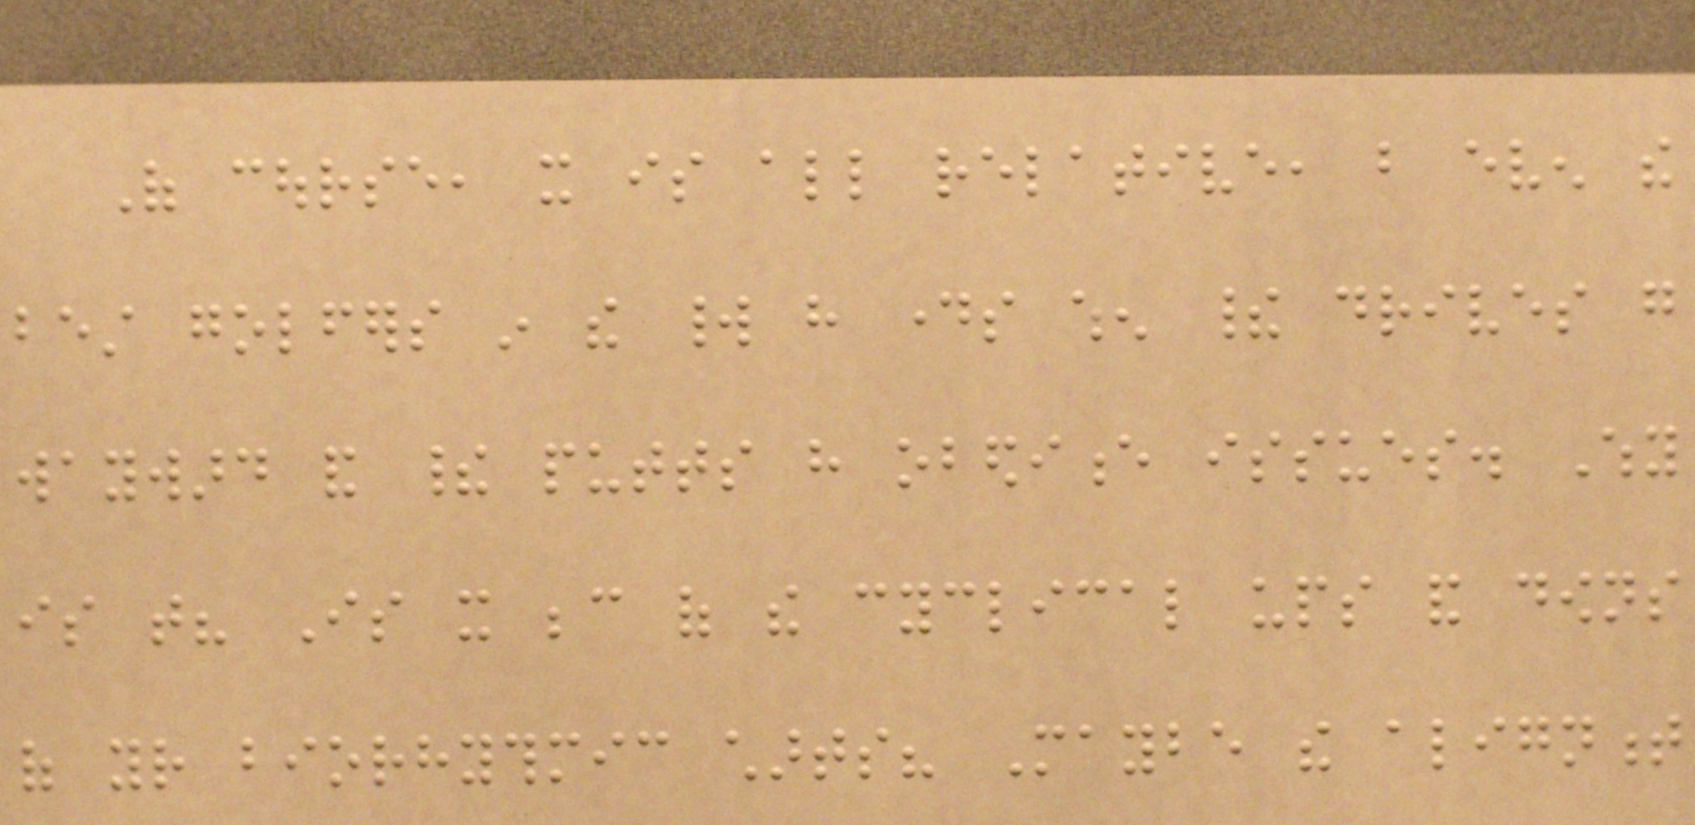Of course, it is all relative, but even the
best golfers in the world have days when their drives go
wayward and their putts have obedience issues. Why
is that? Is it because of the cyclical ups and downs
of your biorhythmic charts? Maybe the alignment
